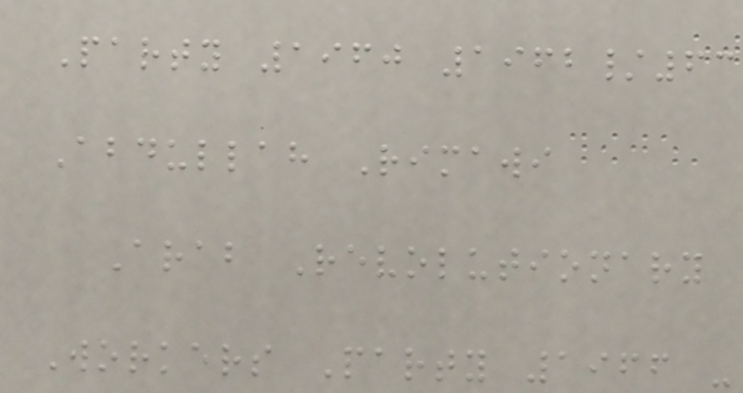Party 1960 1962/63
Abdullah Rimawi
Arab Revolutionary
Workers Party 1966 -
